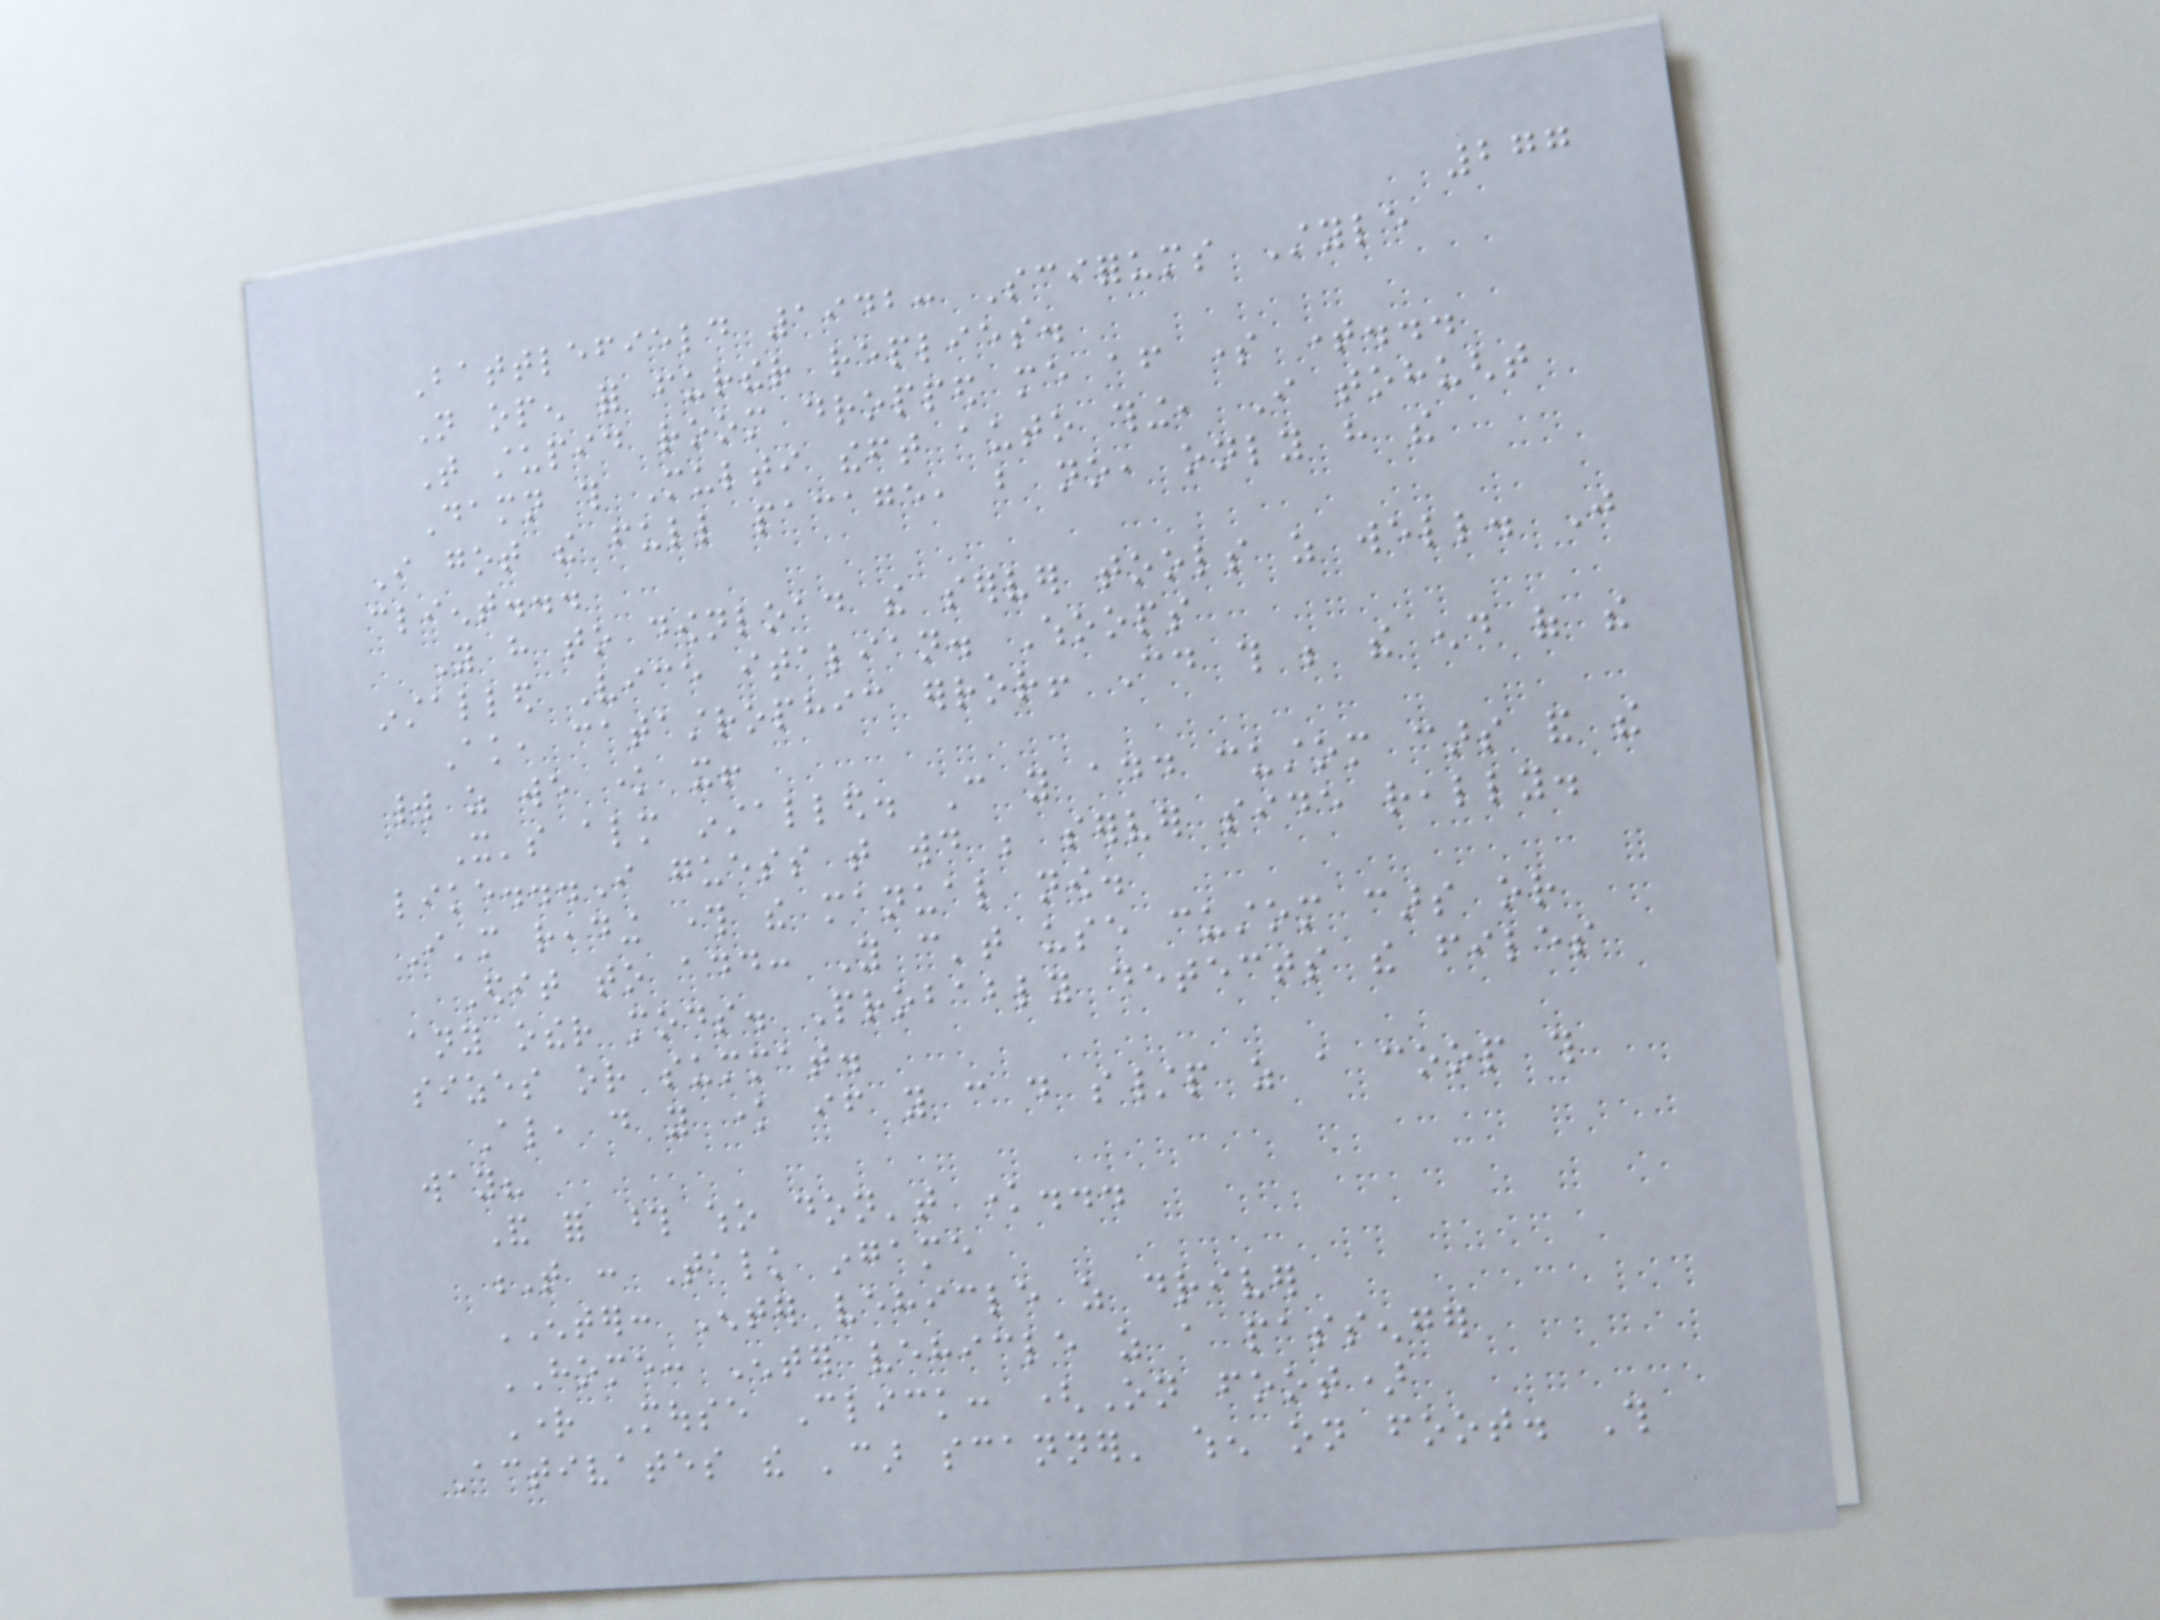277
Battlefield 1942: Sciforums Style
Not open for further replies.
That stupid room dropped me after some time...
Damn this Multi theft auto thing, I tohught
I got the full pacage, but no, only have the
client...
You have to download the server tools as well. Just
installed Vice italian. Whoops
Ak, catastrophic error! Could this be the end of the
world as we know it!
It's almost installed. Can you add custom cars and the
like...I guess that would be server side really.
I'm reading through the manual now.
Edit to add: You can't use custom cars or
any other mods. Probably detects the files
sizes or summat.
Also, do you know if you can do s/p as a coop this
way?
And for those who don't know...
T : Talk ingame
ENTER: Enter vehicle as driver
HOME: Enter vehicle as a passenger
Right Mouse Click: (On foot)
Activates the 'car scanner' when on foot. This
